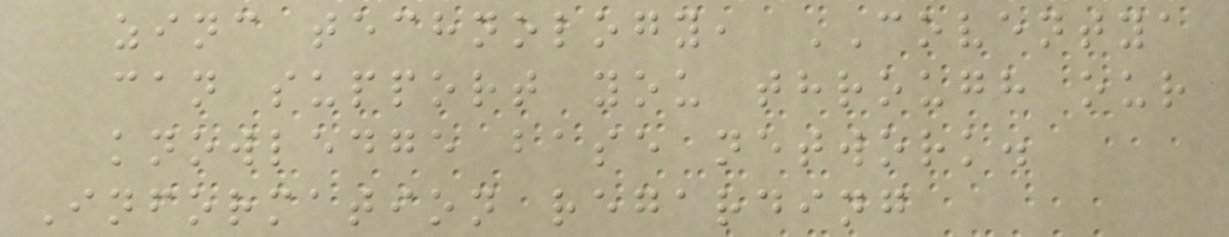zinc technology, COVENTYA
can support you through our
knowledge base network.
Information regarding
